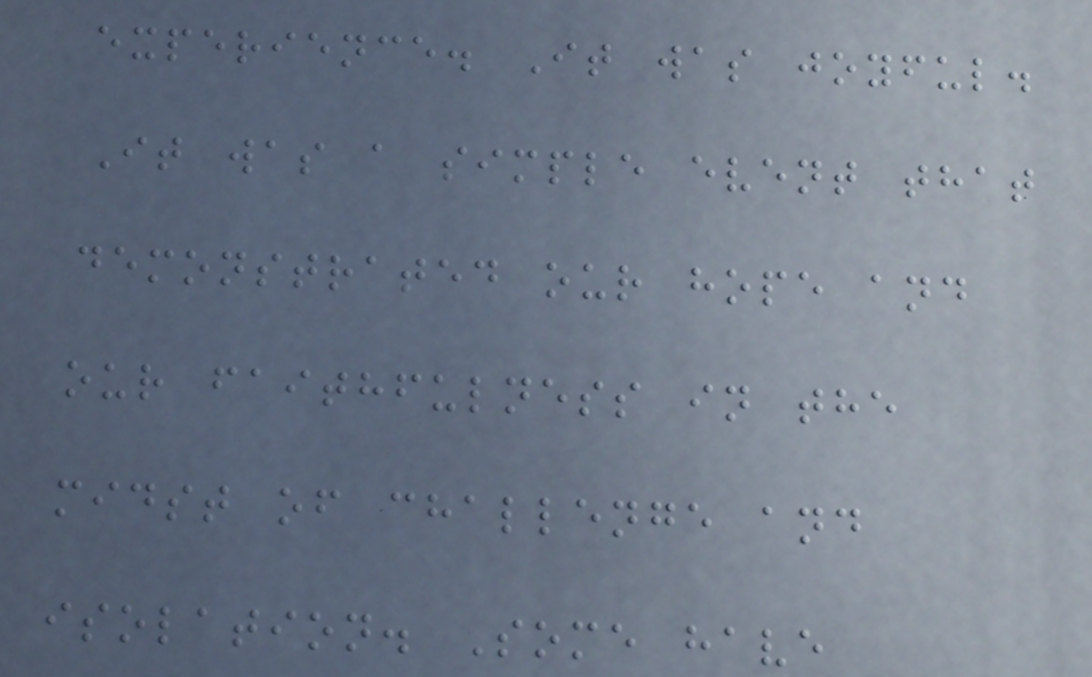experience. It was joyful.
It was a simple event that
demonstrated our hope and
our faithfulness in the
midst of challenge and
isolation. Some have
